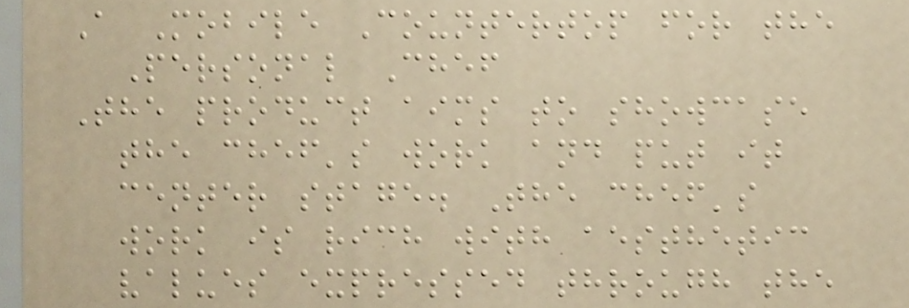A Mobile Countertop for the
Personal Chef
The product aims to showcase
the chef's work and put it
center stage. The chef's
work is rich with aesthetic
values expressed through the
